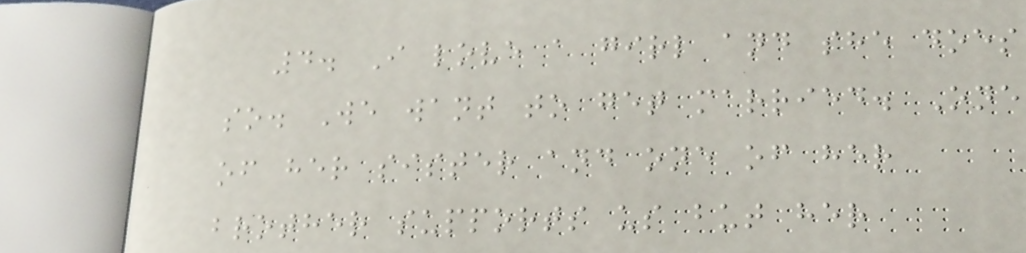4. I love a girl and she does
so. We want to get married. One
of her sister and one of her
brother supports us but her
